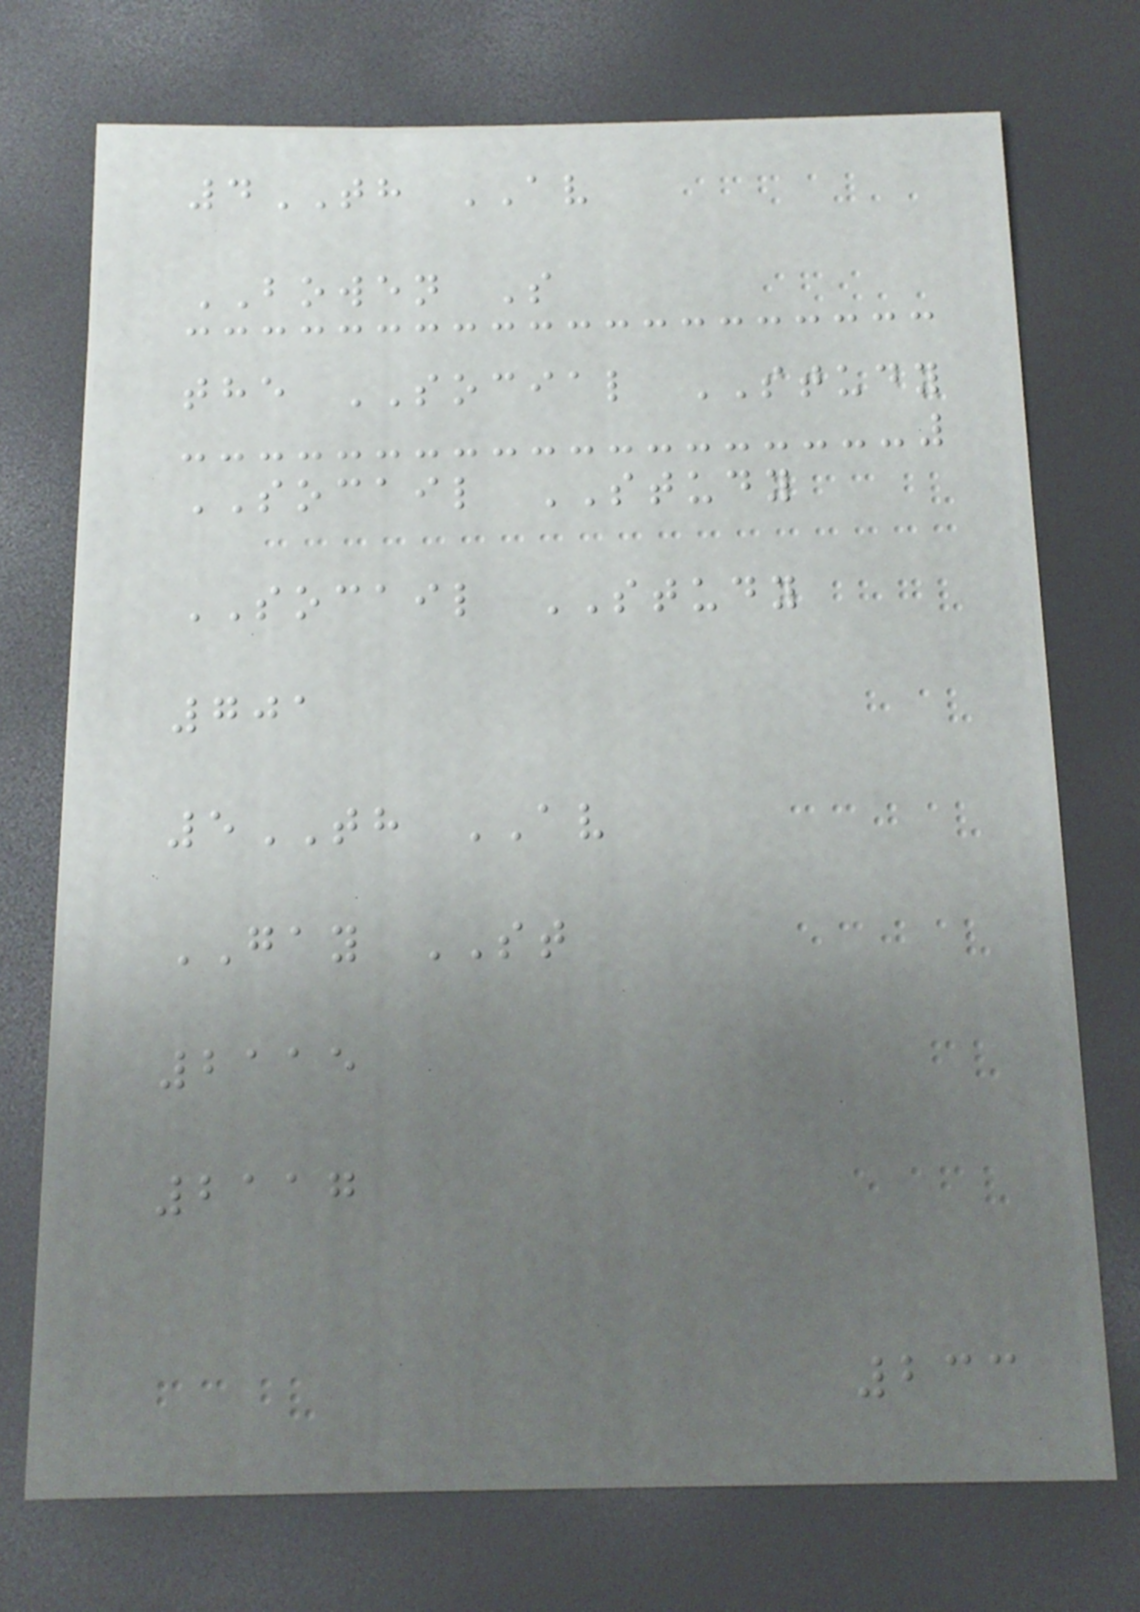4TH AV
BOWEN S
the SOCIAL STUDY
SOCAIL STUDY
SOCAIL STUDY
701
5TH AV
GAY ST
2115
2117
233
